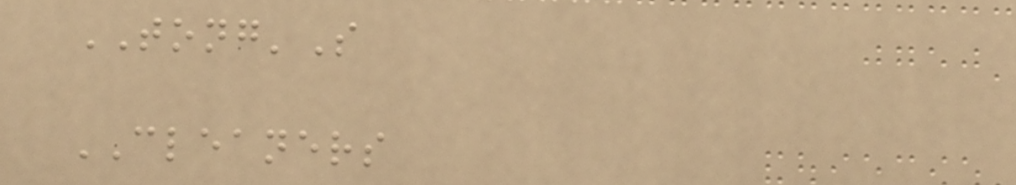TONG'S
CLEANERS
